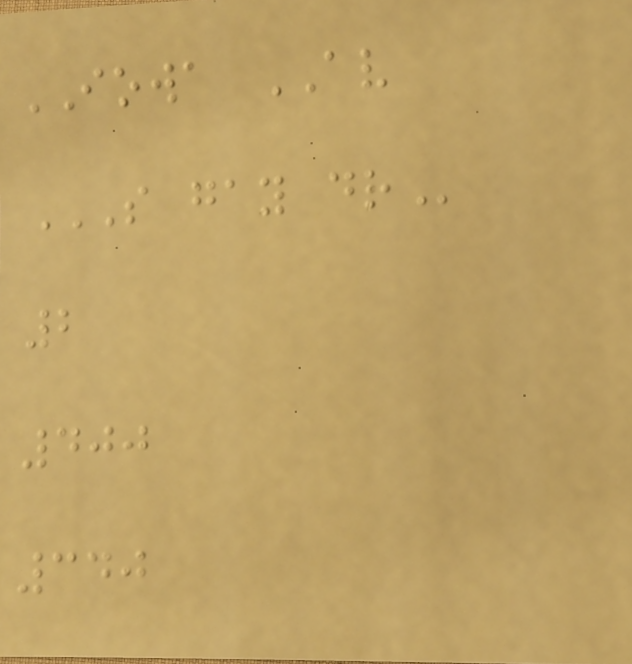IOWA AV
S GAY DR
2
400
340
